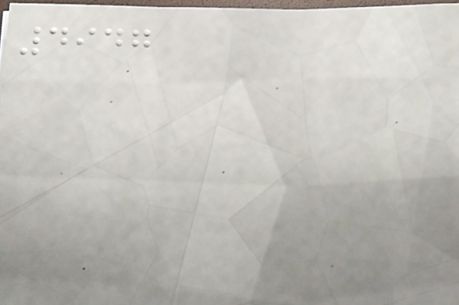4947
